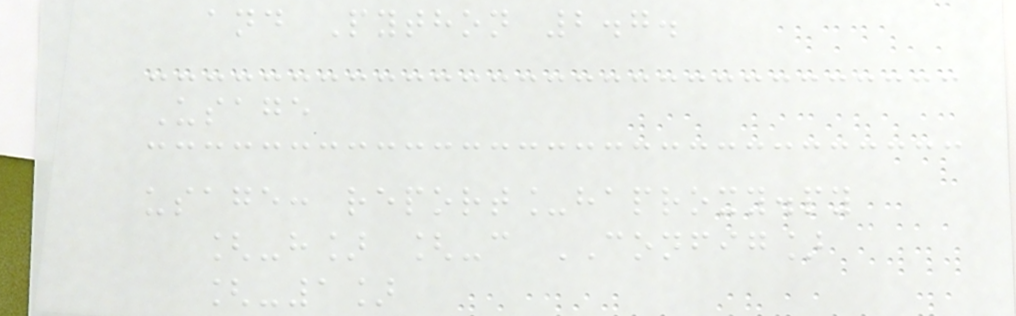and Python 2.7.
Usage
usage: report_haproxy.py
[-h] [-c CONFIG]
[-1]
